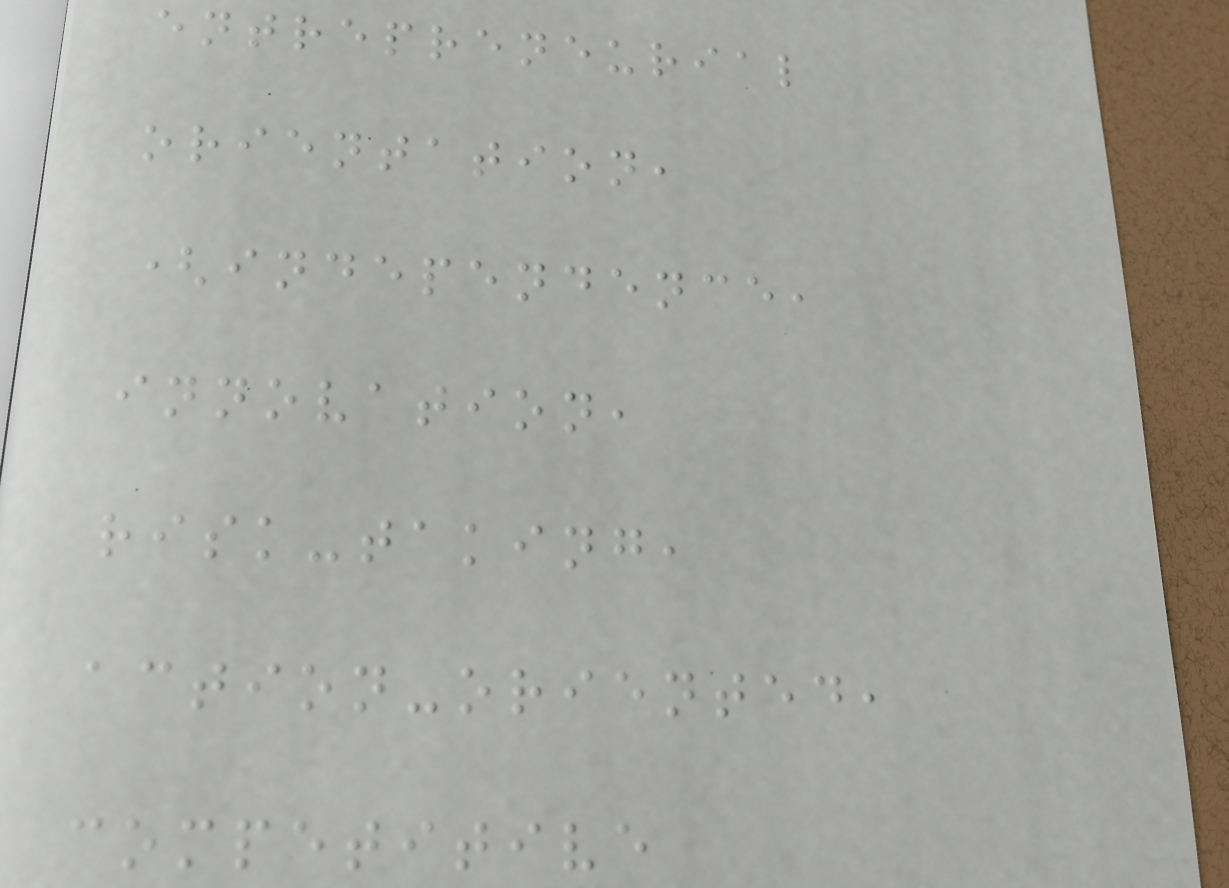entrepreneurial
orientation,
(independence,
innovation,
risk-taking,
action-oriented,
competitive
